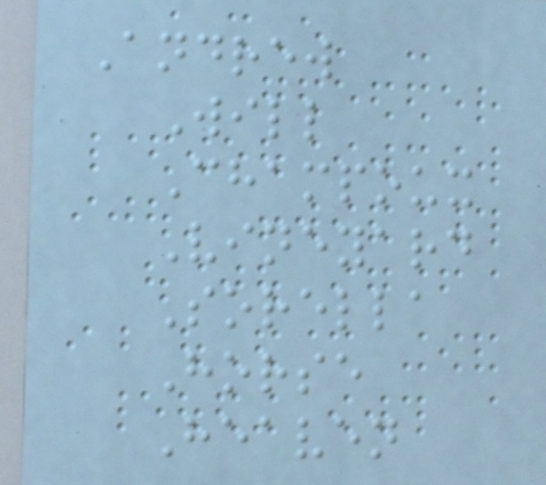Andrew
Will
Champoux
Vineyard
Sorella
Horse
Heaven
